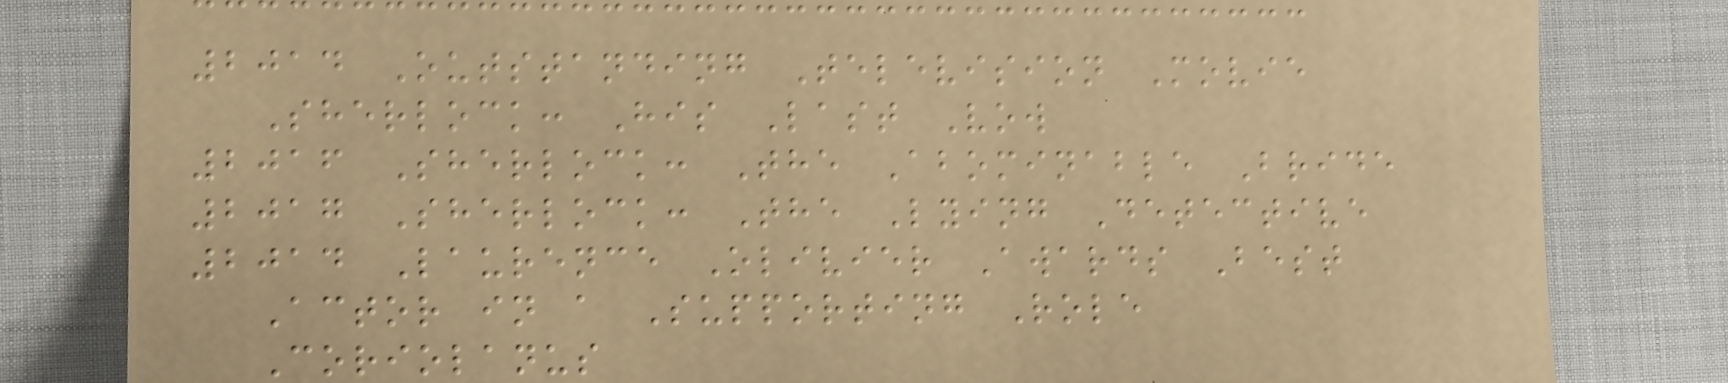2014 Outstanding Television Movie
Sherlock: His Last Vow
2016 Sherlock: The Abominable Bride
2017 Sherlock: The Lying Detective
2014 Laurence Olivier Awards Best
Actor in a Supporting Role
Coriolanus
